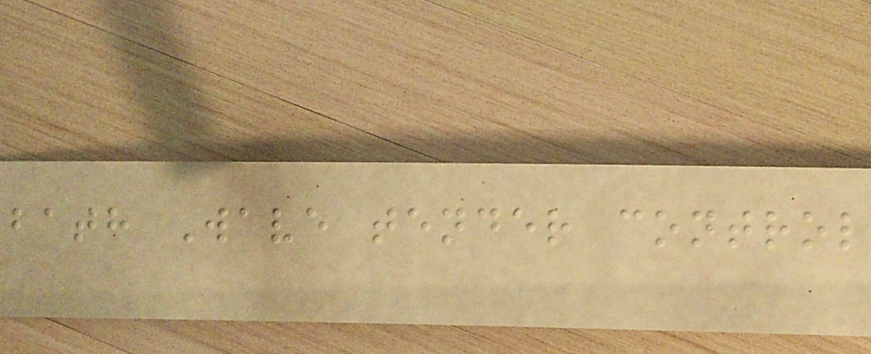bath Wave tender control
